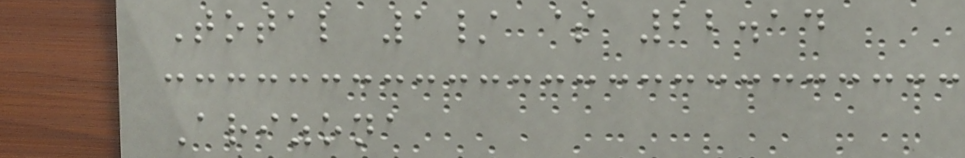Total 1/ $ 22.14
Arizona
